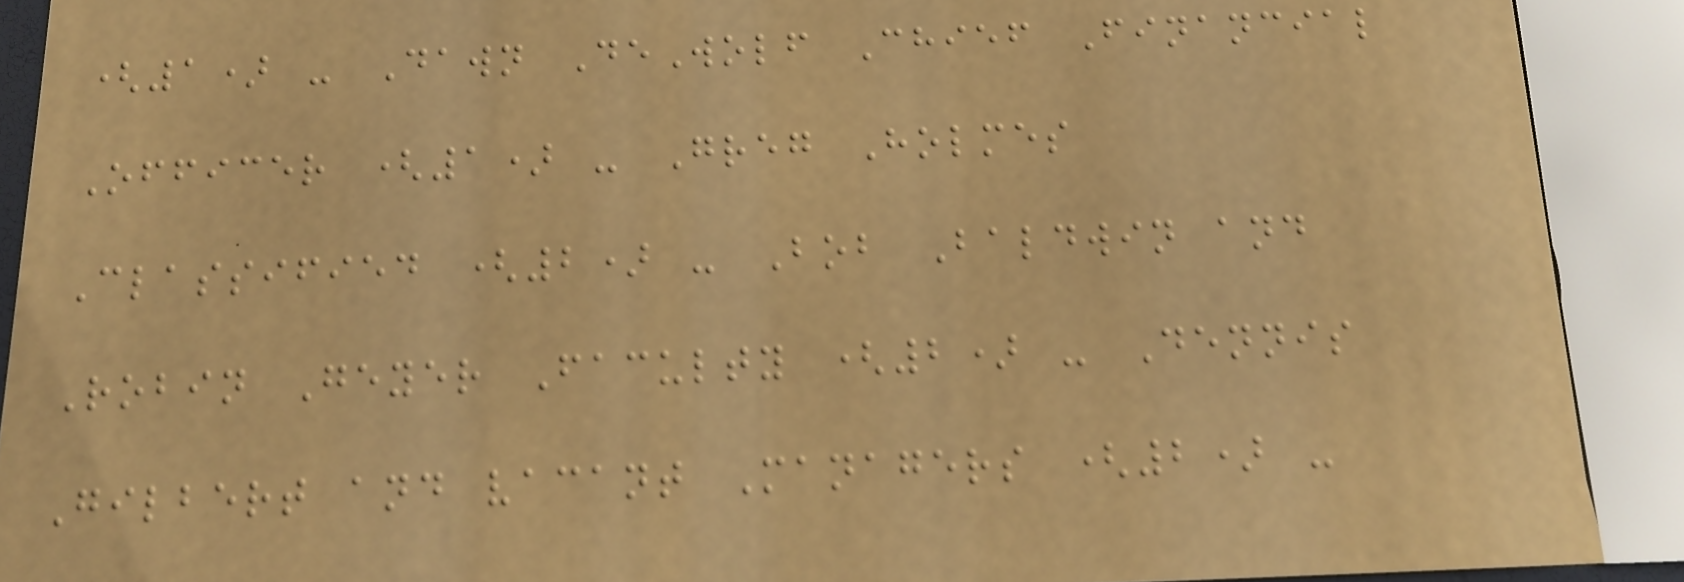(1) - Dawn DeWolf Chief Financial
Officer (1) - Greg Holmes
Classified (2) - Bob Baldwin and
Robin Geyer Faculty (2) - Dennis
Gilbert and vacant Managers (2) -
